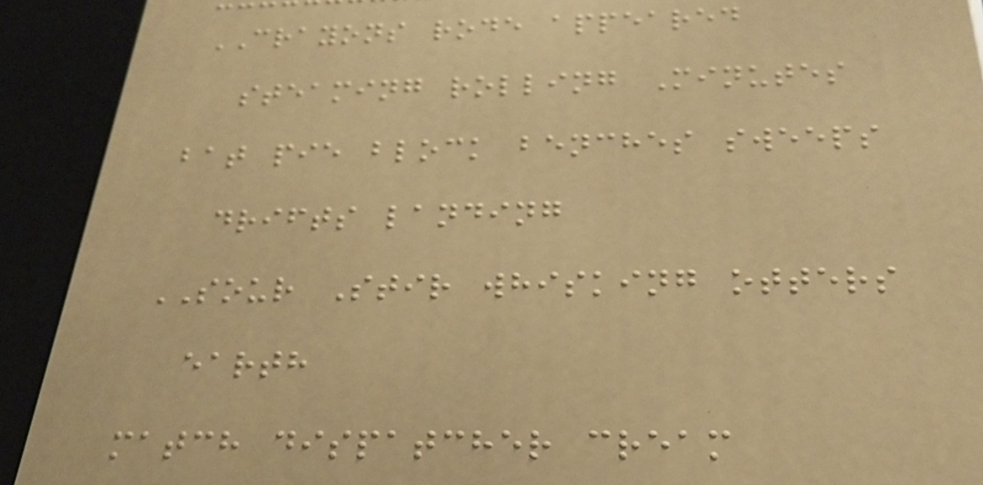CRAYONS rode appeared
steaming rolling Minutes
bat pie block benches sweeps
drifts landing
SOUR Stir whisking otters
earth
match dispatcher cream
